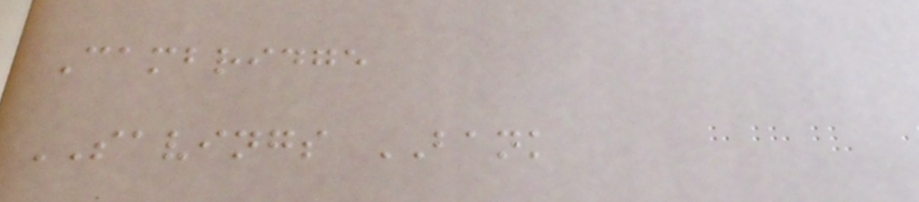Cambridge
SAVINGS BANK
